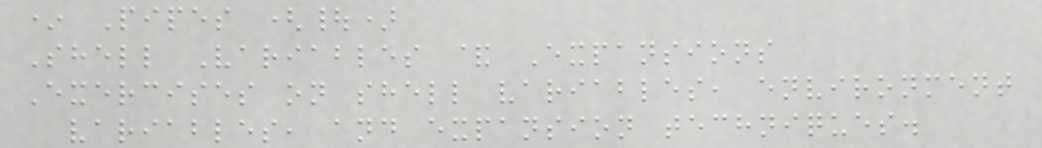* Pipes (|)
Shell Variables & Expansions
Exercises on shell variables, environment
variables, and expansion techniques.
